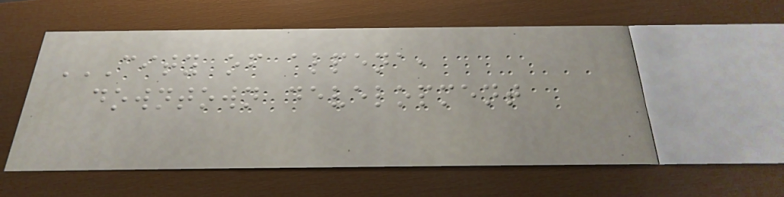CITY OF ALPENA,
DOWNTOWN DEVELOPMENT
